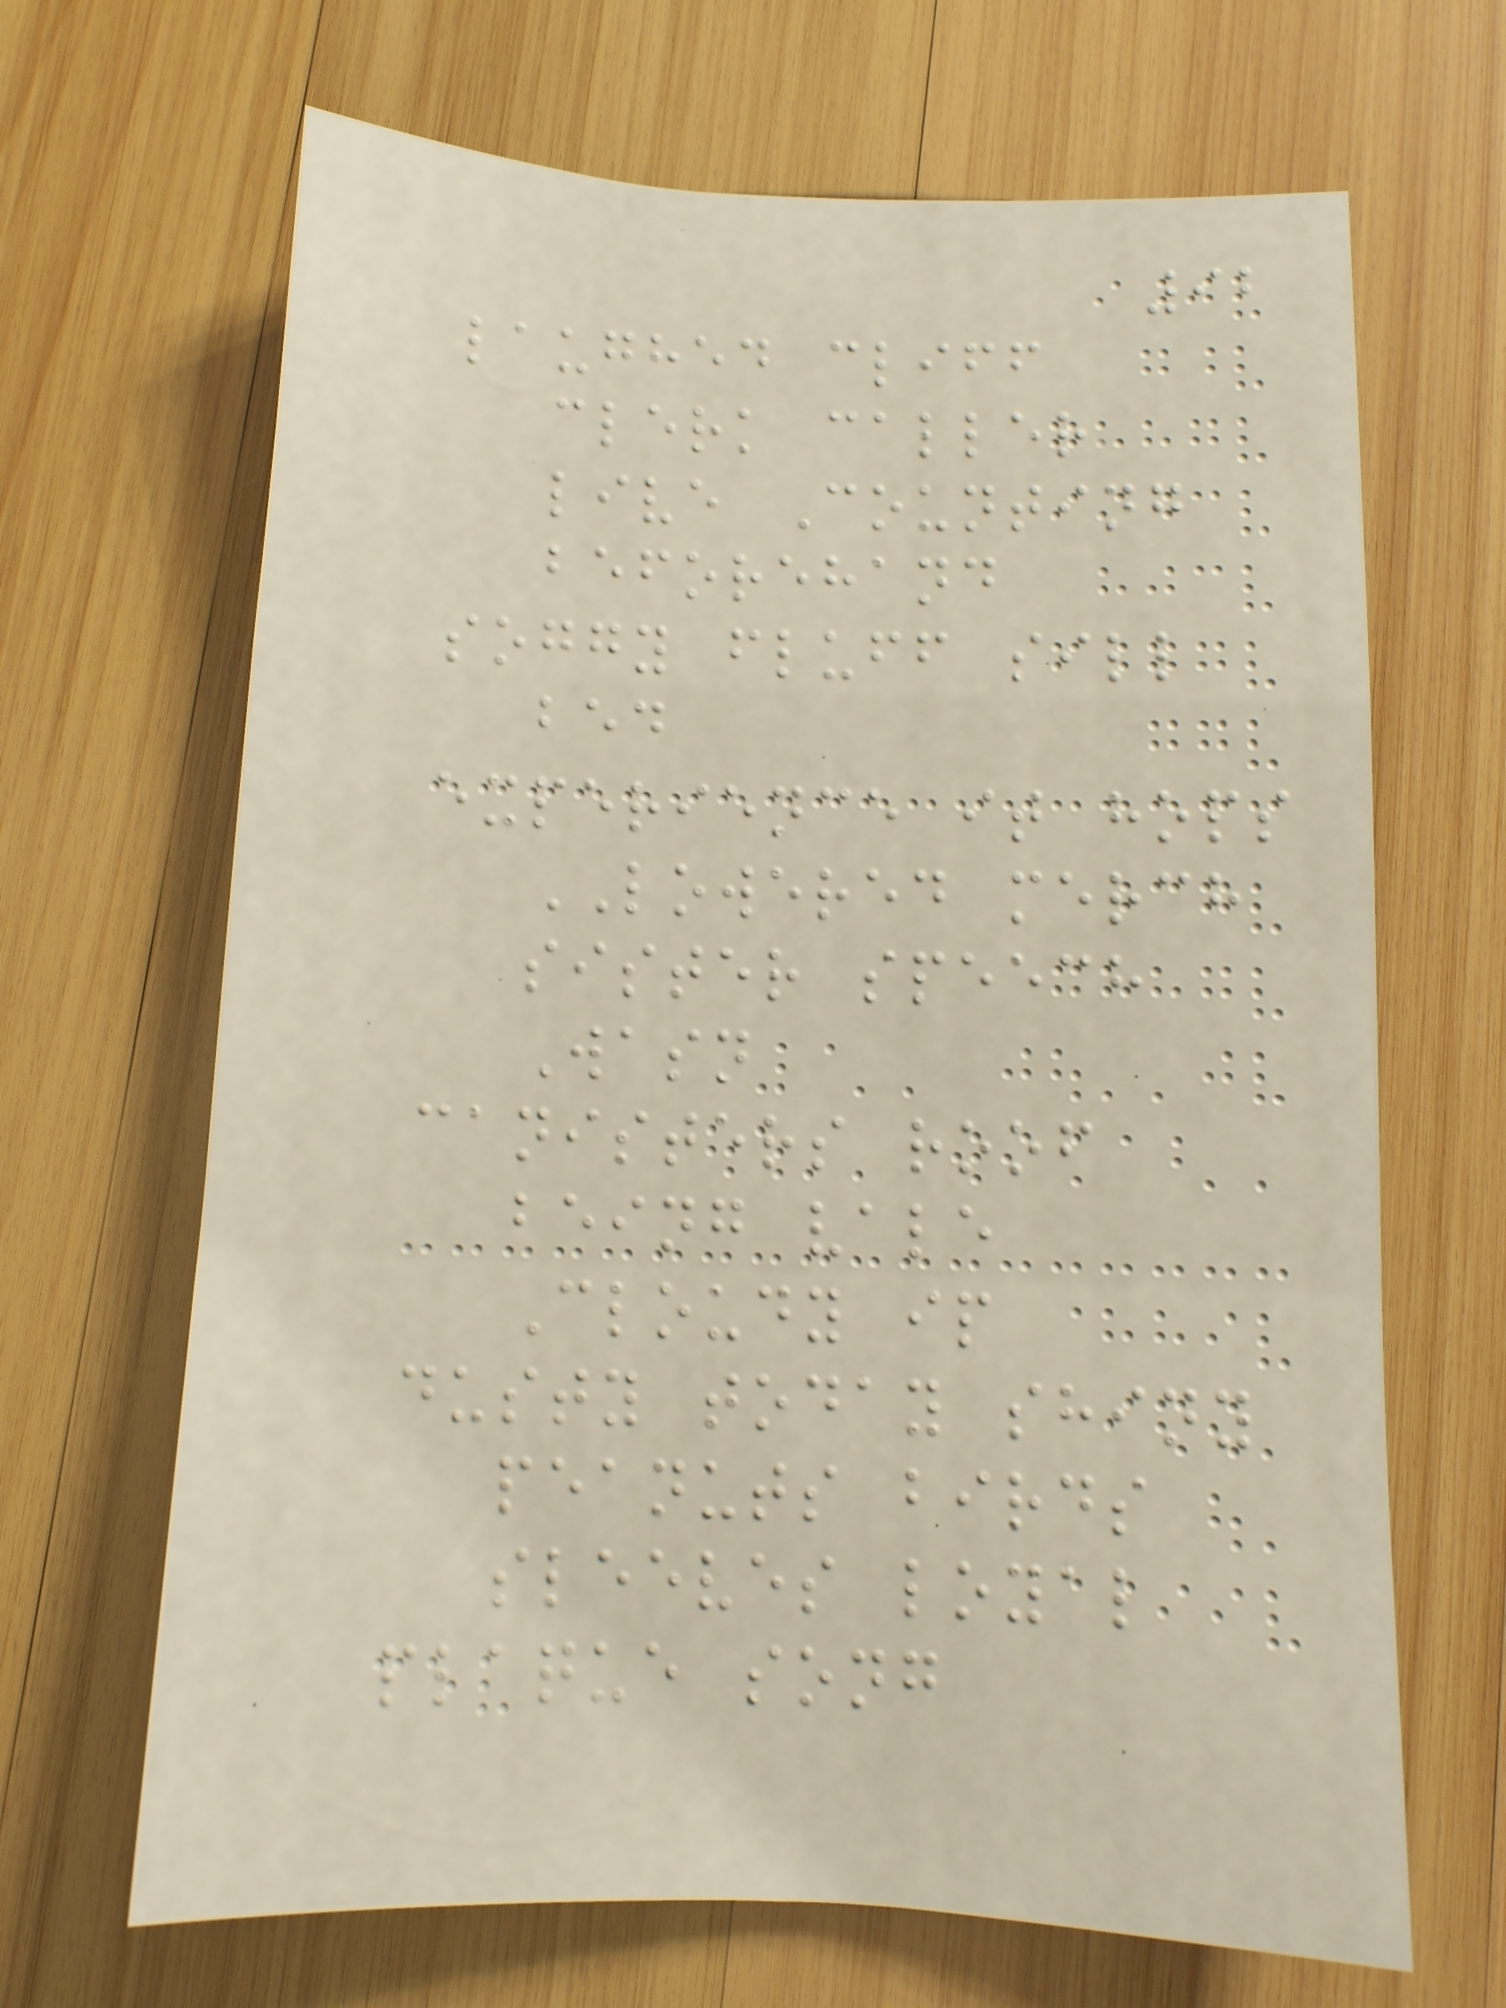92
laughed cliff
clerk caller
live Counting
beforehand
soggy fluff sill
bed
experience it hops
LOWERED merch
sister speech
Wasn
canisters roof
being vale
Cloudy ip
dusty today shiny
peanuts birds
sleeves loyal
plaque song
